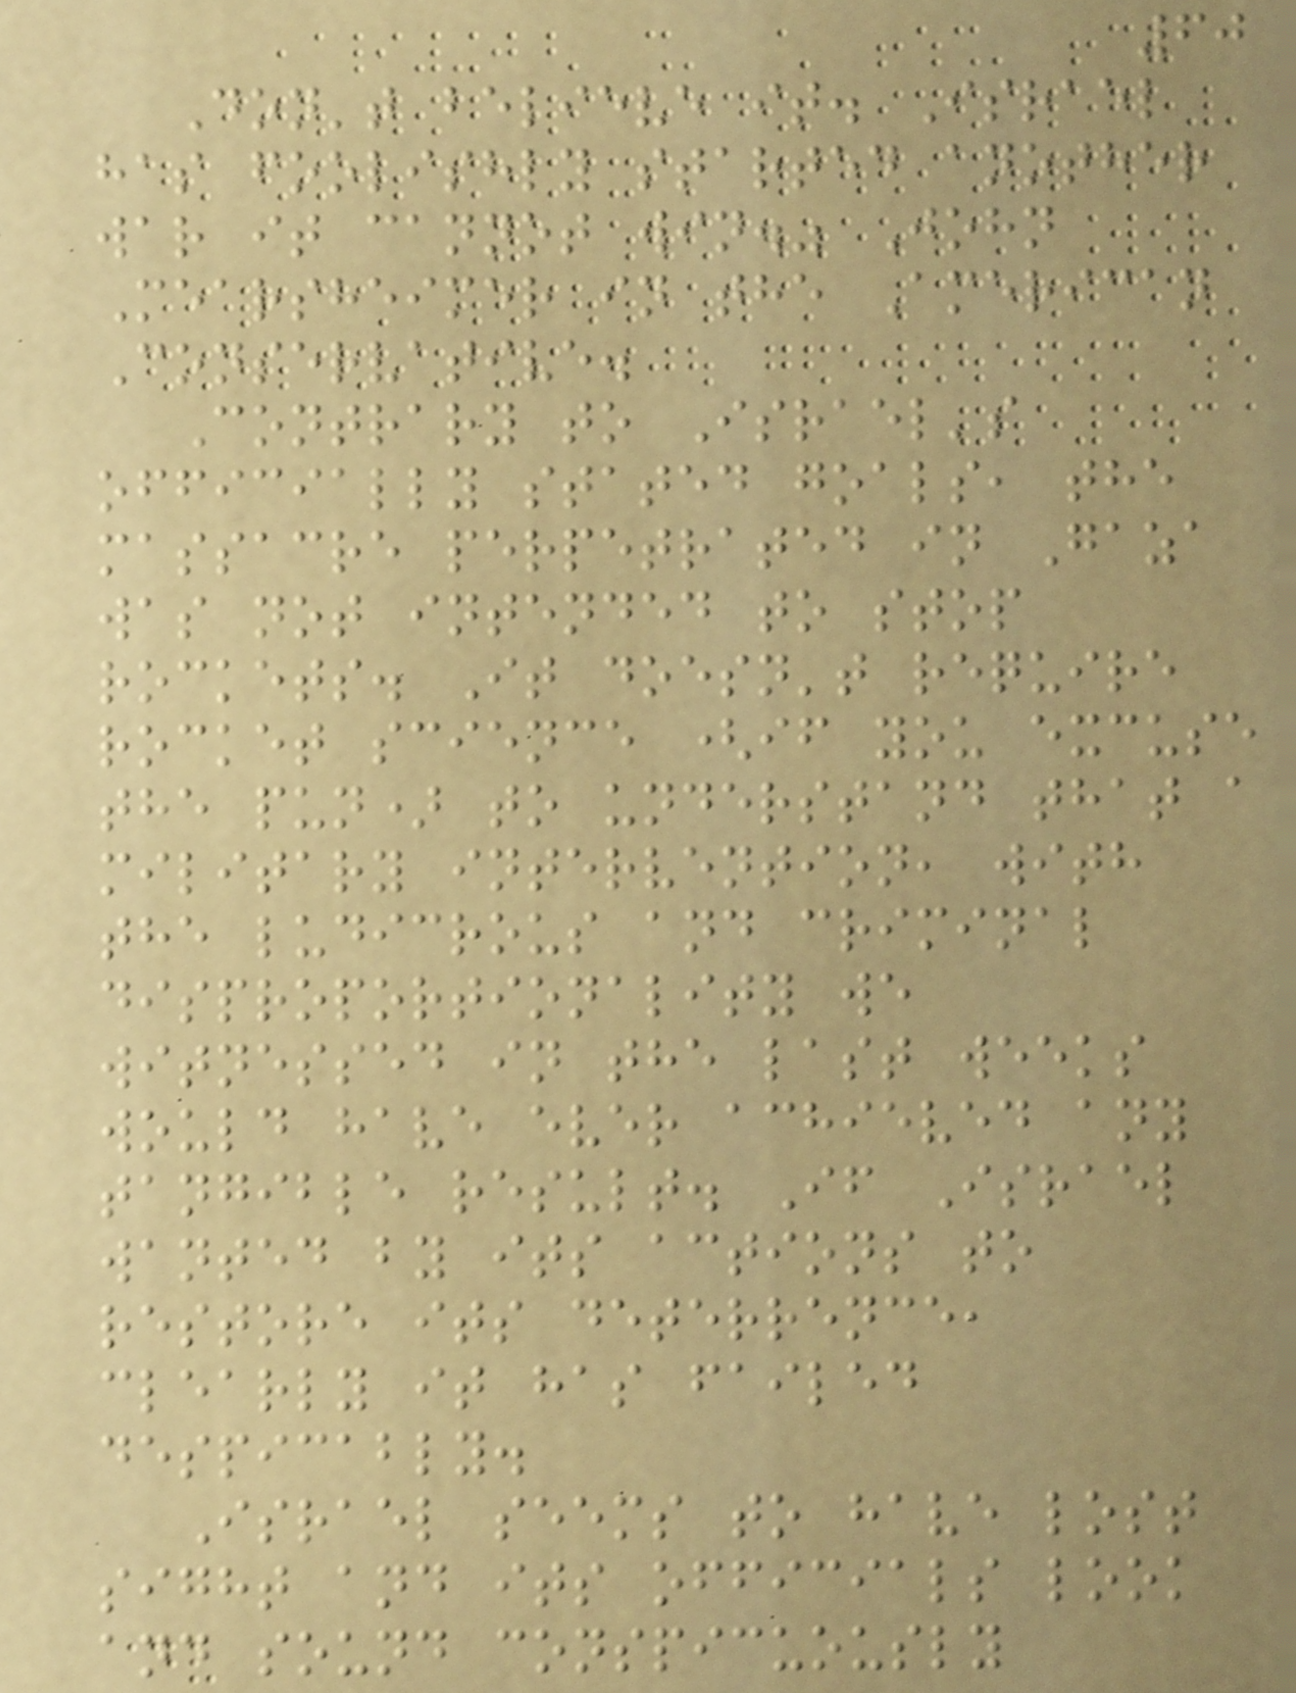60
Don't believe it. Israel
has foolishly started another
war it cannot win." John
Mearsheimer in the American
Conservative.
Contrary to Israel's
officially stated goals, the
massacre perpetrated in Gaza
was not intended to stop
rockets. It doesn't require
rocket science (if you excuse
the pun) to understand that a
military intervention, with
the ludicrous and criminal
disproportionality we
witnessed in the last weeks
would have ever achieved any
tangible result. If Israel
wanted by its actions to
restore its deterrence,
clearly it has failed
despicably.
Israel seems to have lost
sight and its officials look
and sound conspicuously
